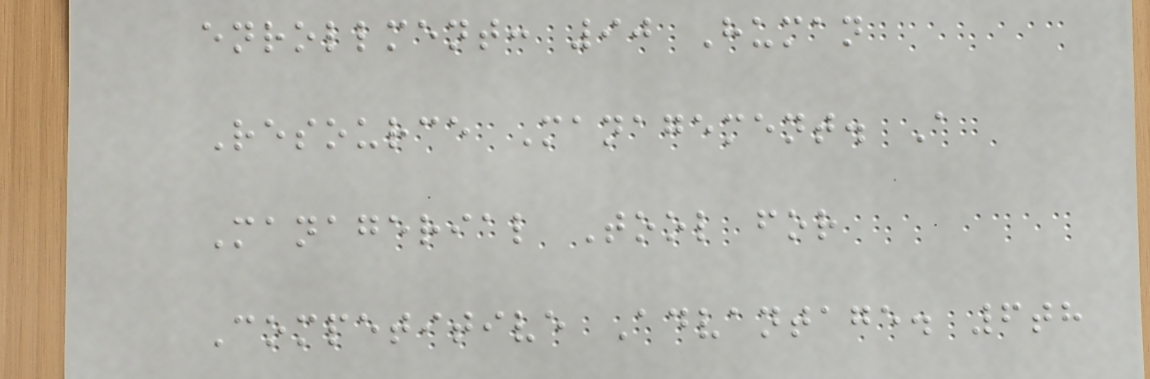enrollment: 90 Human
Resource Management. A
Managerial Tool for
Competitive Advantage. 6th
